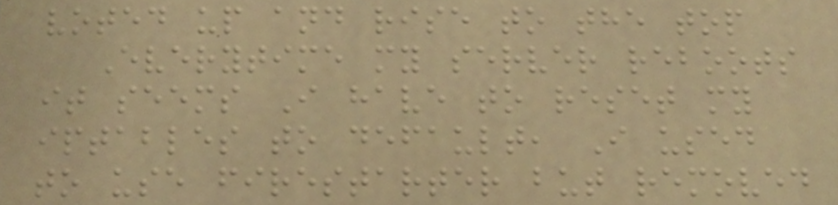voted up and rise to the top
Everytime my server reboots
it seems I have to reset my
iptables to default, I used
to use firestarter but removed
